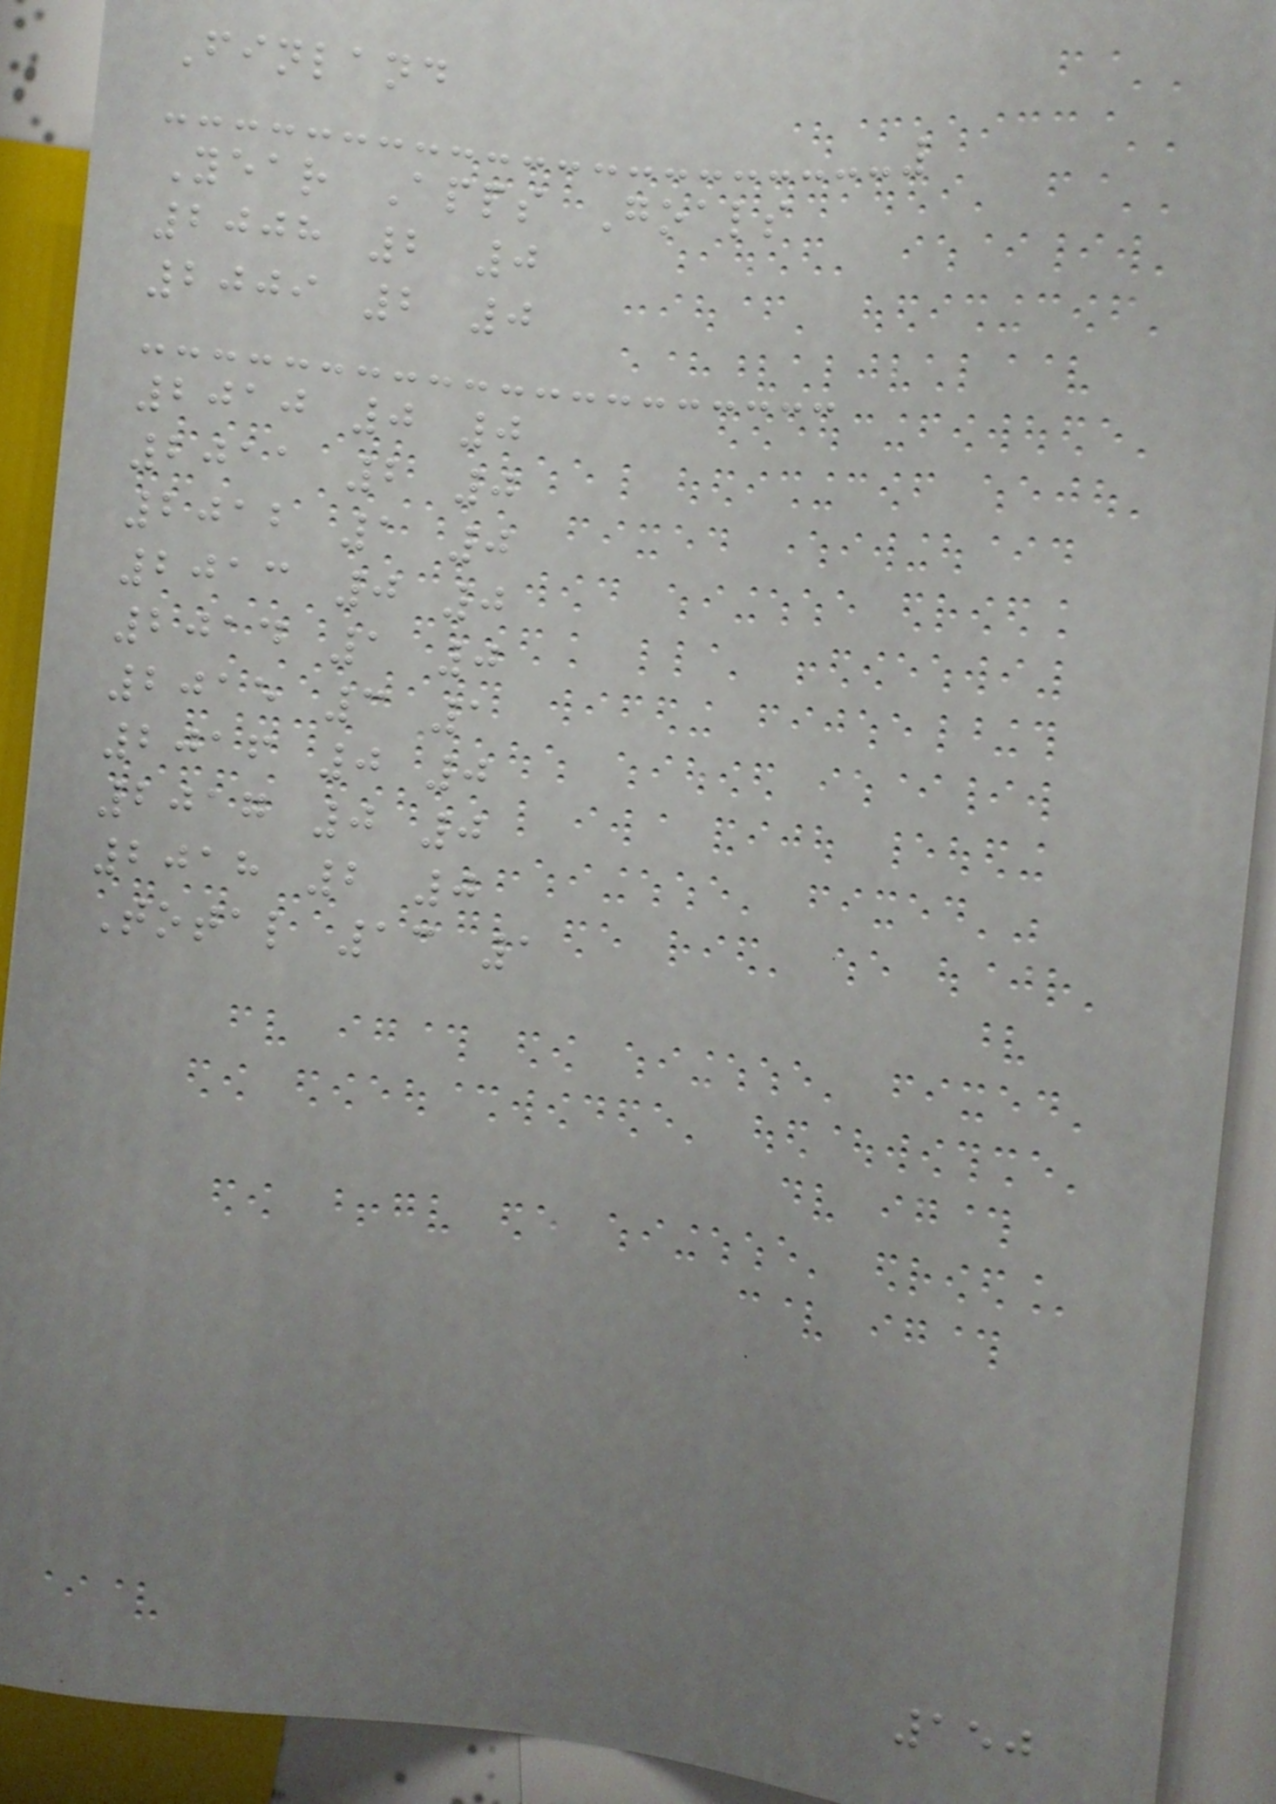Finland
Year Apps Goals
2008 2 0
2009 2 0
2010 0 0
2011 2 0
2012 1 0
2013 0 0
2014 1 0
2015 3 1
2016 0 0
2017 0 0
2018 2 0
Total 13 1
150
